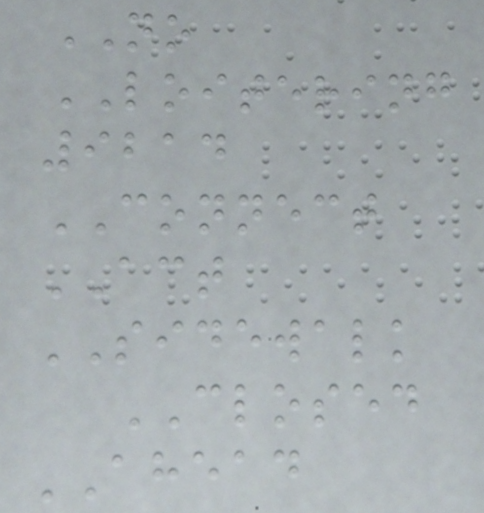NO
LOITERING
9214
CONNECT
ACT
SIDEWALK
CLOSED
AHEAD
